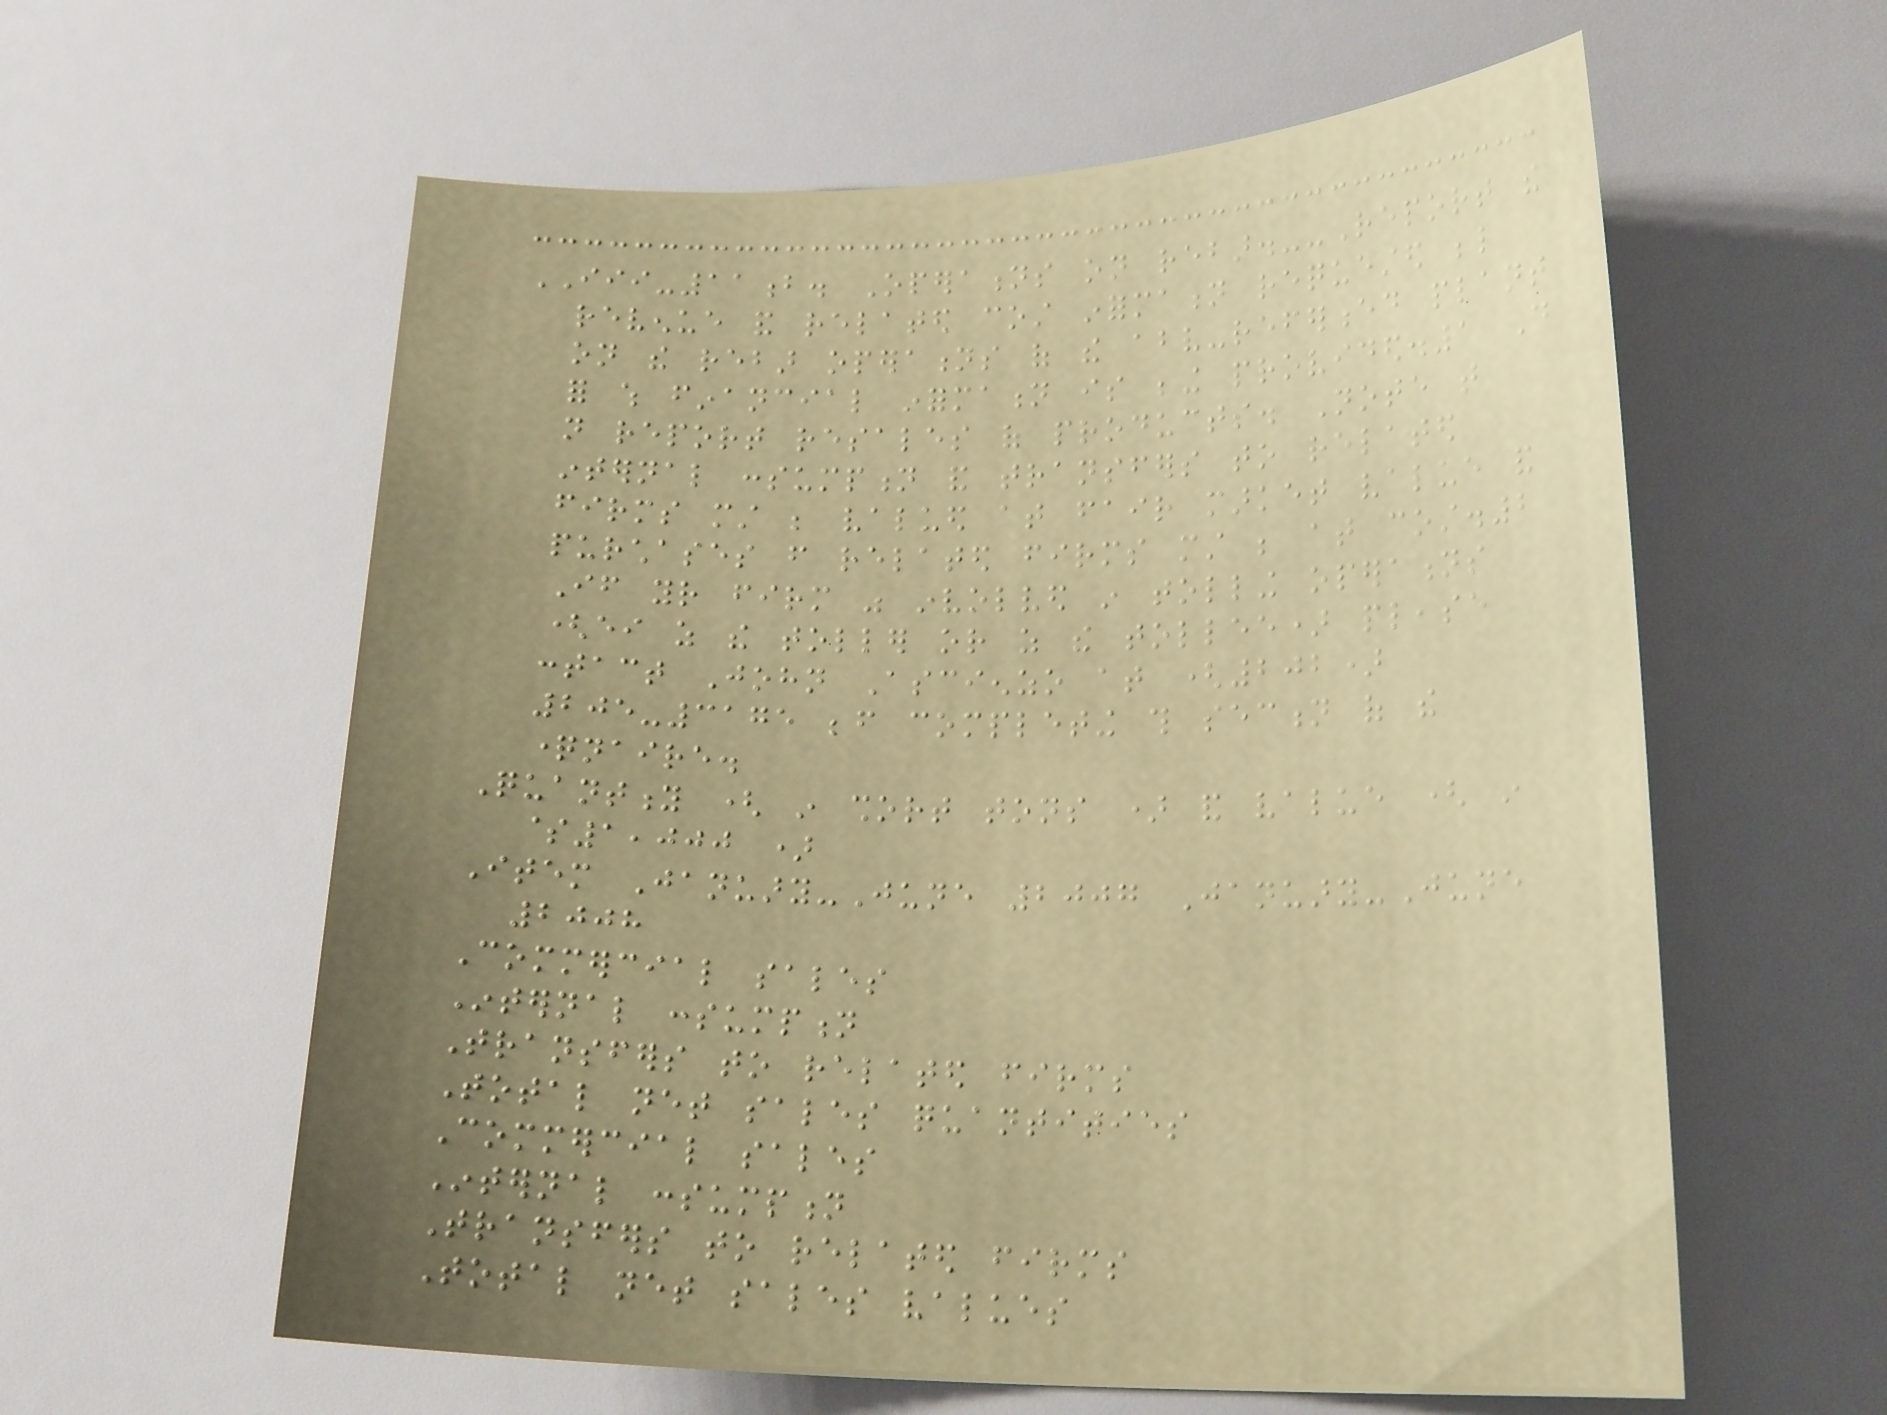III-11b. Operations on rebar.--Report the
revenue and related cost information requested below
on the rebar operations of the above-referenced plant
for which financial information is being provided.1 Do
not report resales of products. Note that
internal consumption and transfers to related
firms must be valued at fair market value and
purchases from related firms must be at cost.2
If your firm was involved in tolling operations
(either as the toller or as the tollee) please
contact John Ascienzo at (202)
205-3175 before completing this section of the
questionnaire.
Quantity ( in short tons ) and value ( in
$1,000 )
Item January-June 2007 January-June
2008
Commercial sales
Internal consumption
Transfers to related firms
Total net sales quantities
Commercial sales
Internal consumption
Transfers to related firms
Total net sales values
